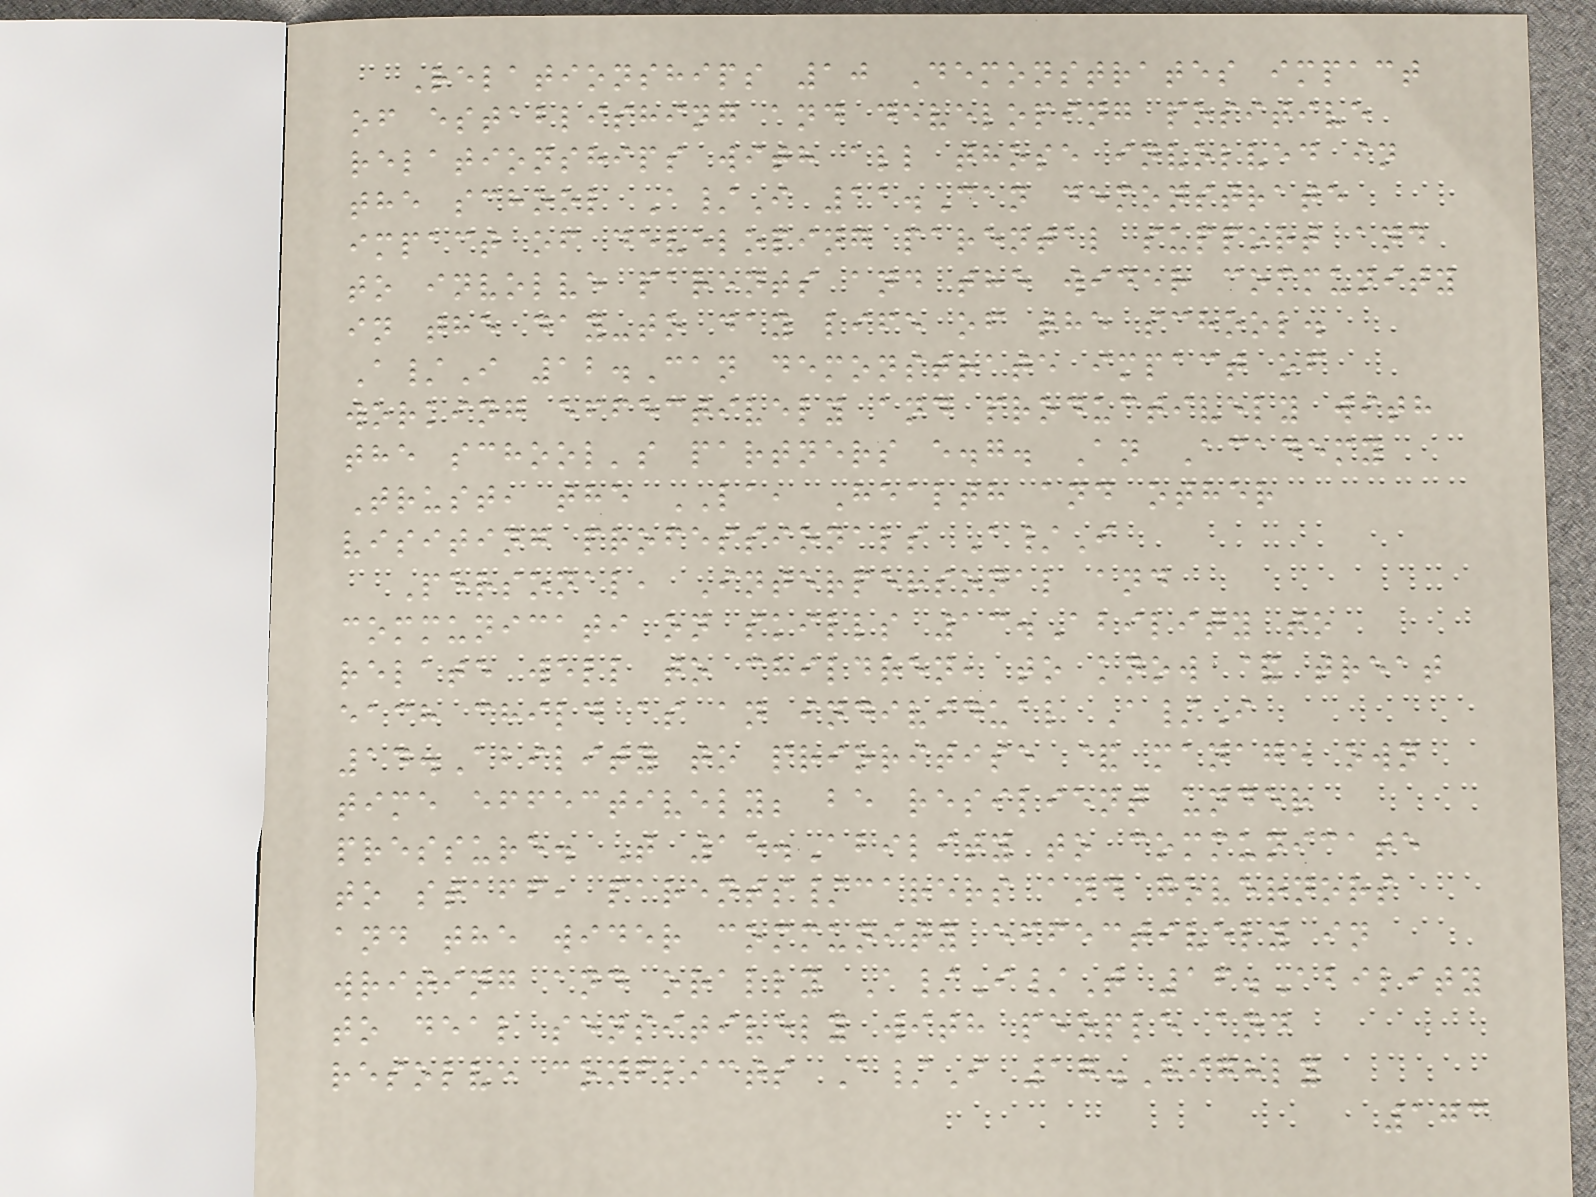Relationships 10 Demonstrates impact
of establishing and developing positive
relationships with all those involved in
the school A/I 11.Can demonstrate
impact of developing parental support and
to involve parents and the wider community
in the day-to day life of the school.
A/I 12.Can demonstrate impact of
working effectively and productively with
the school's partners e.g. An Academy
Trust, the LA, Health and other
visiting professionals A/I
Personal, Interpersonal and
communicati on skills 13.Ability to
relate well to children, to know & treat
each child as an individual A/I
14.Ability to prioritise & manage own
time effectively; be resilient under
pressure. T 15.Ability to communicate
to staff, parents/carers and governors
and the wider community effectively in
writing and orally A/I/T 16.Ability
to deal sensitively with people and
resolve conflicts A/I 17.Highly
173
